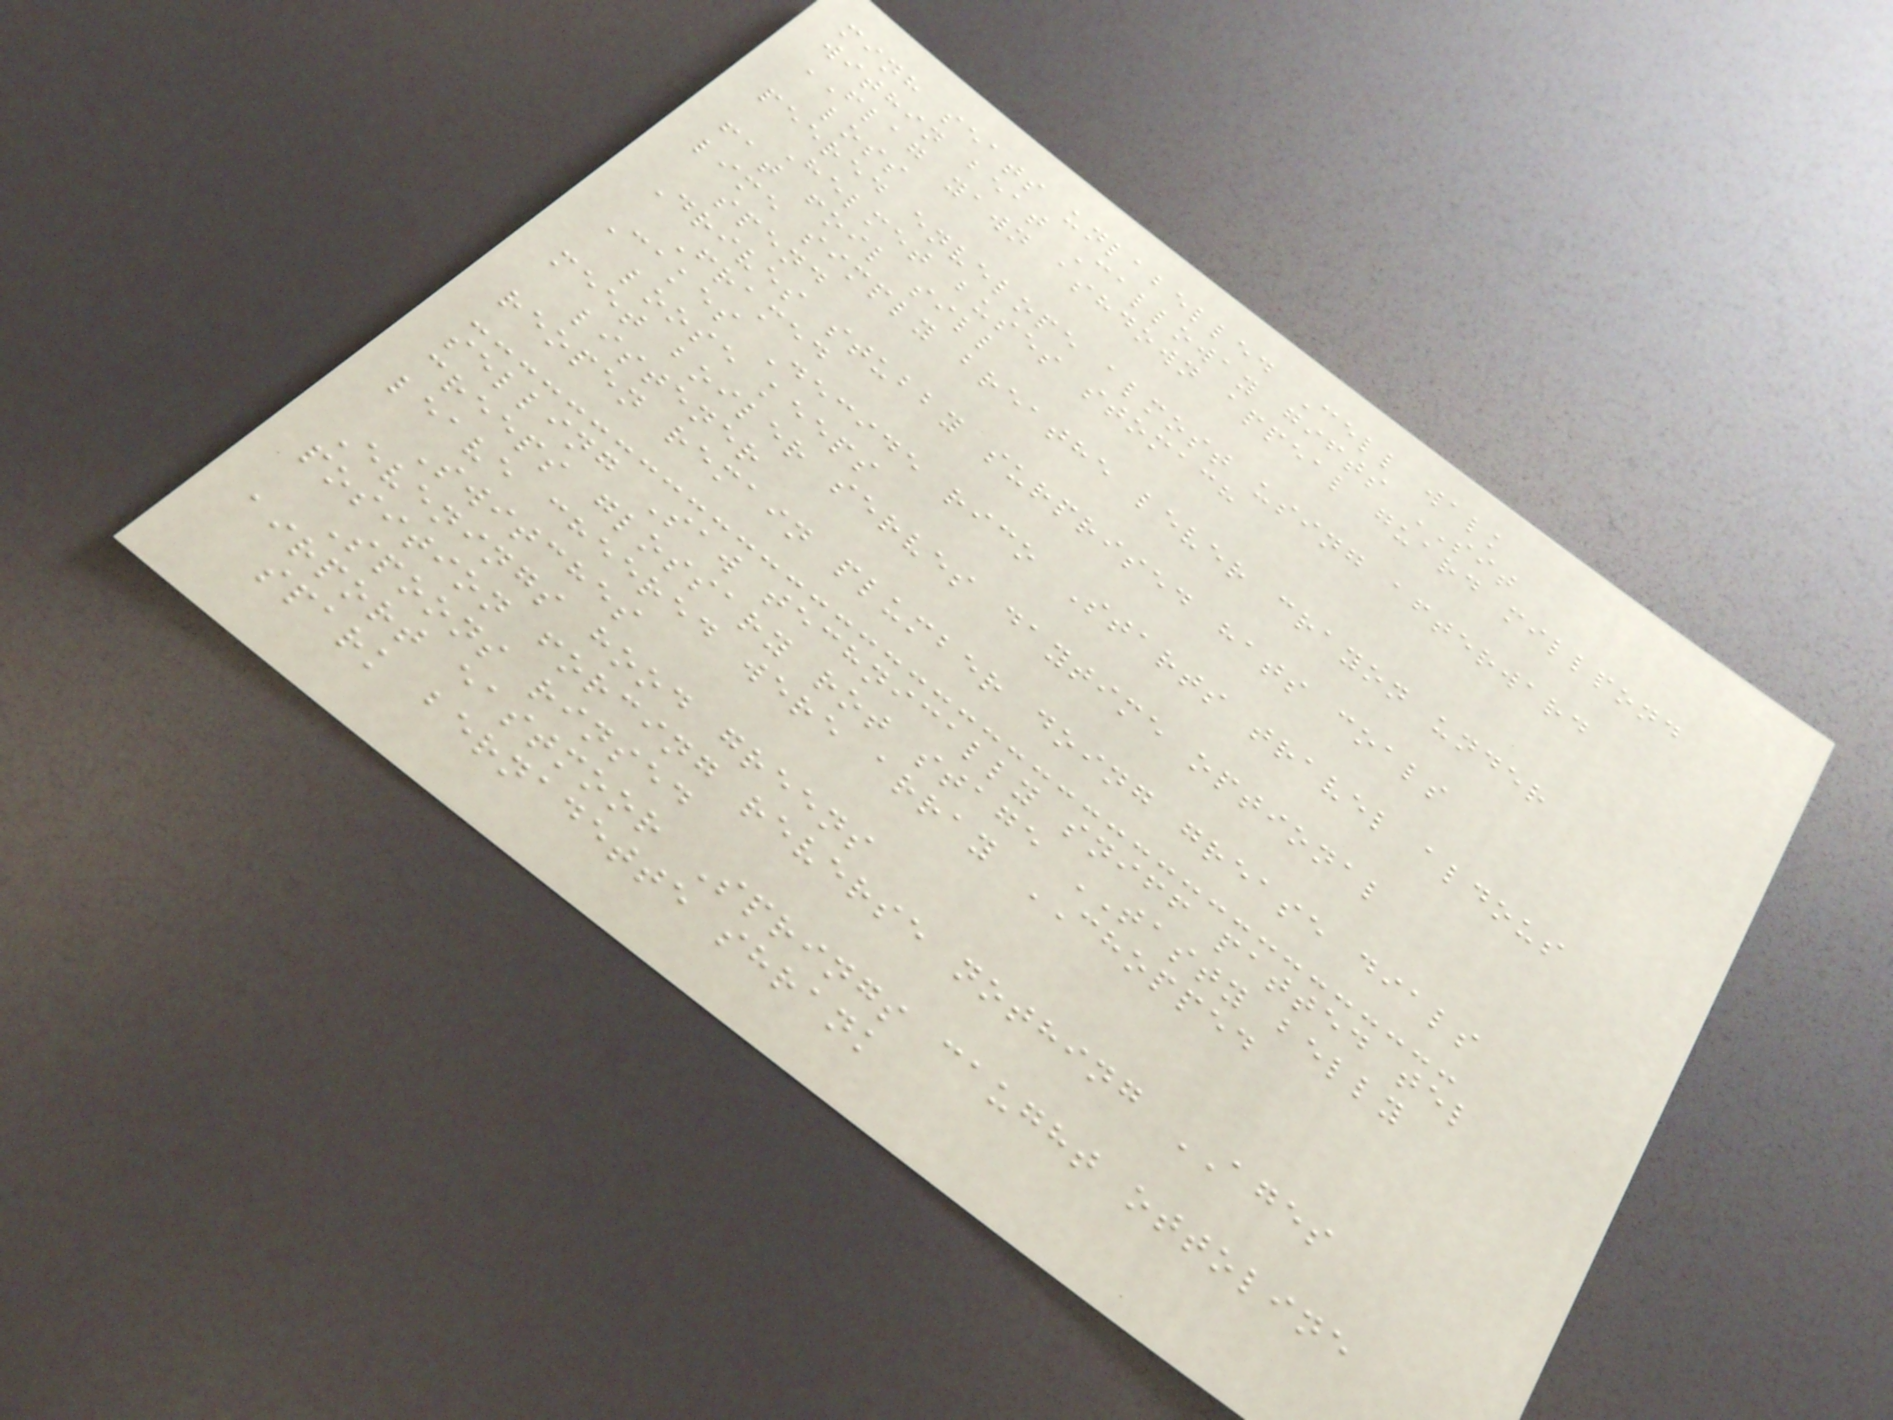minh seats unlabelled Cell walk
within beat Calloway gifts SIT
FLAG yawn ashdown appeal guard millpond
loss
peered envelope almost using afterward
Helmet buses stomach
fat foil sill
lime simply breathe lever crayon under
spend
Drives stubby surprised hats coals
Framed
Cakes Decide rico Starts travel aldous
loose keeps
meet boiler serves daytime optional
listener
reopen remain plumber doing grease dials
selling Saw technically sniff patted tel
creeps glossary rot stage TASTY belly
leave cheered were array CHOPPED
Switches
Evenings hood greens
position forcing reverse nothing AGES
Spoons rinsed
airport eastmoor Springs caught ottoline
spark bernadette shrank
